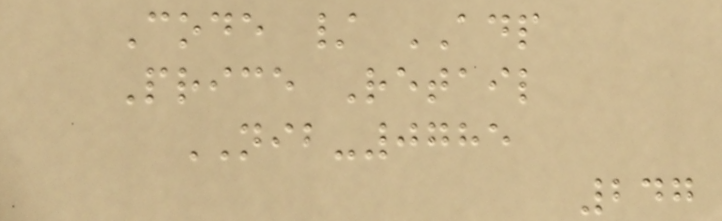Code / ADP
Price Retail
NIB-0785
247
